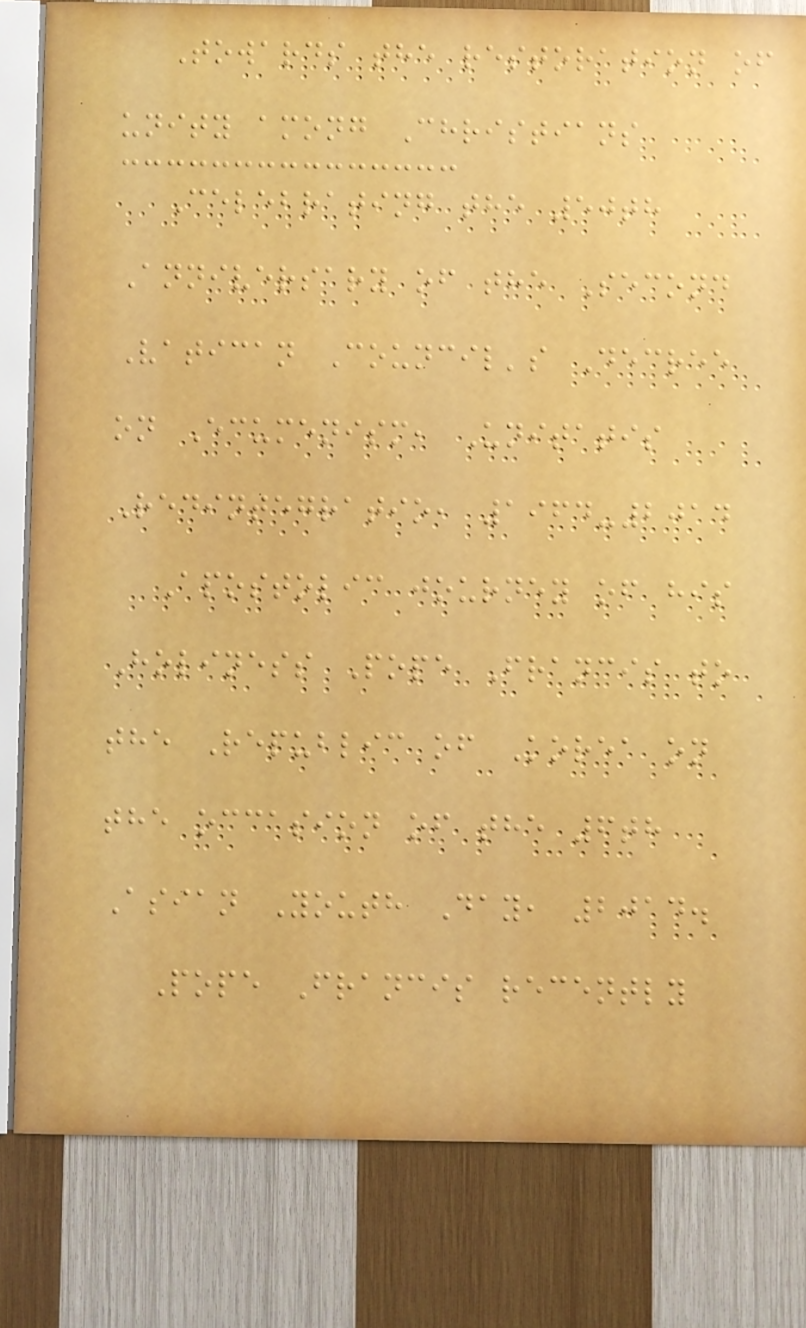Towards the restoration of
unity among Christians
Celebrating the 50th
Anniversary of the Second
Vatican Council's Decree
on Ecumenism, Unitatis
Redintegratio, 1964-2014
Apostolic journey of his
Holiness Pope Francis to
the Republic of Korea on
the occasion of the 6th
Asian Youth Day, 2014.
Pope Francis recently
